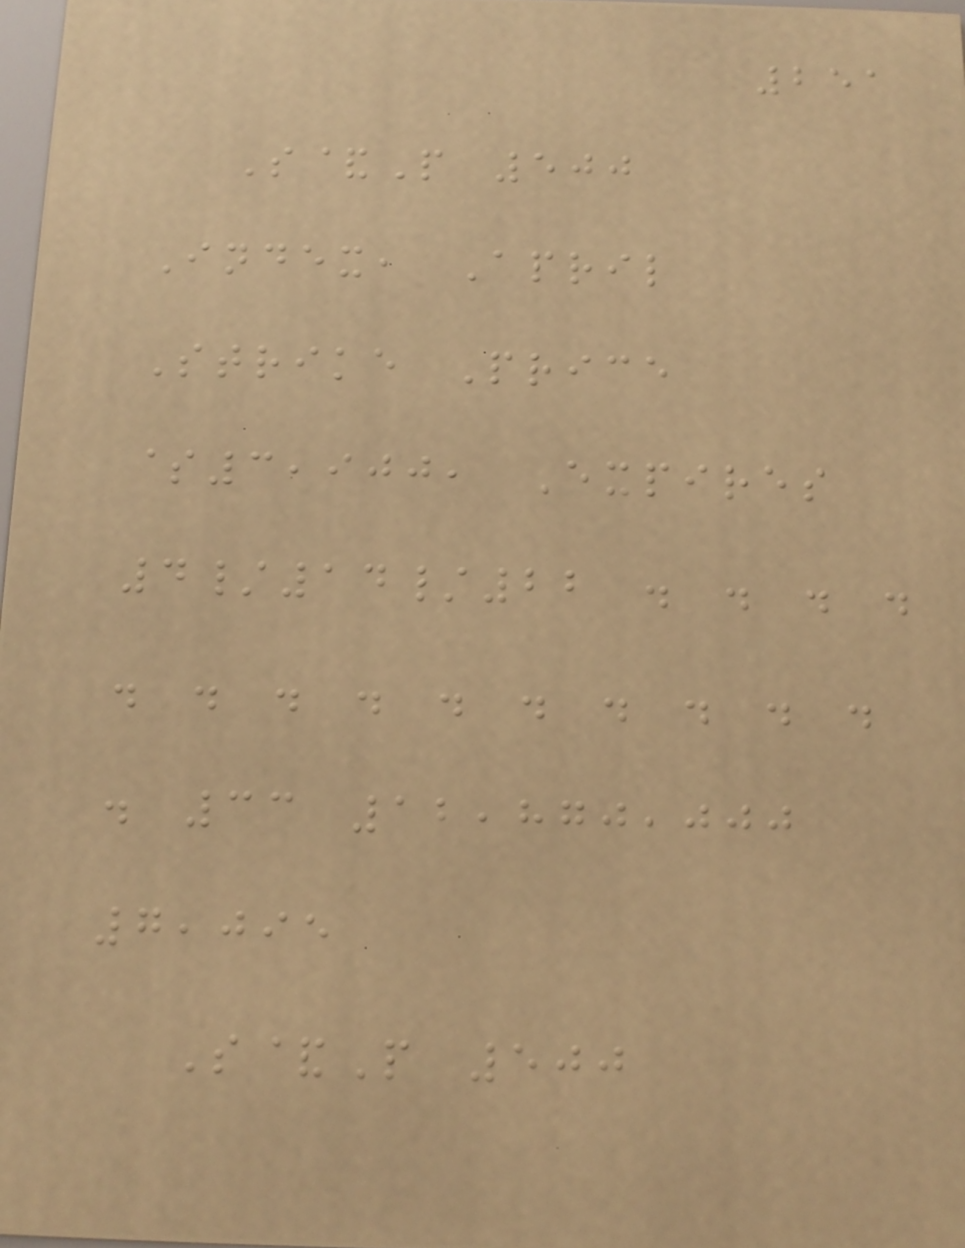251
S&P 500
Index, April
Strike Price
$3,900, Expires
4/14/22 . . . .
. . . . . . . . . .
. 33 12,870,000
7,095
S&P 500
